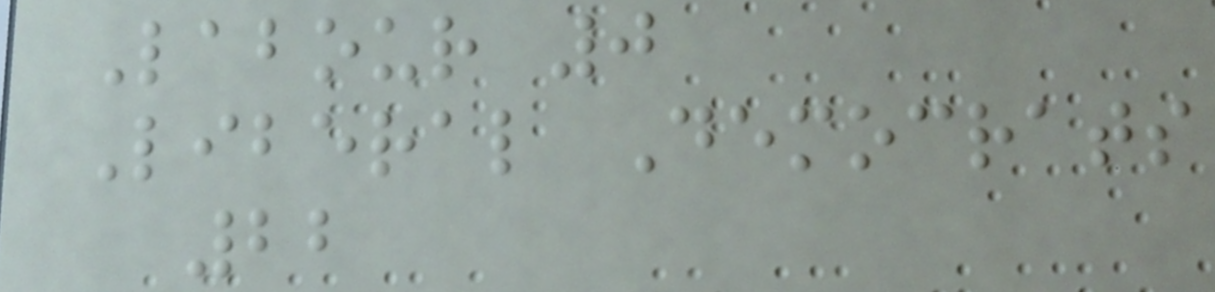Labour 0
Liberal Democrats
22
